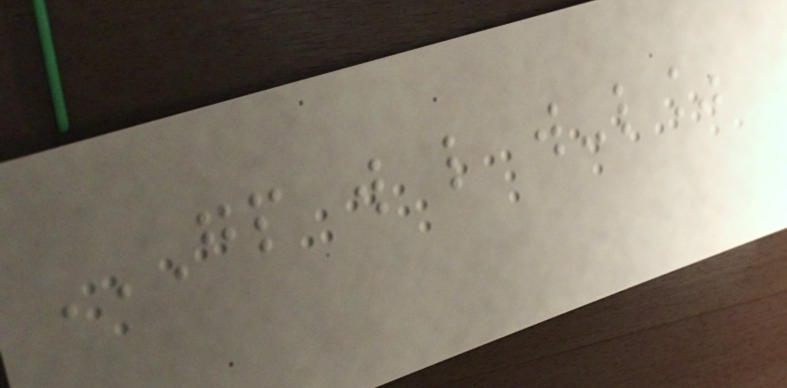GP W L W-L%
